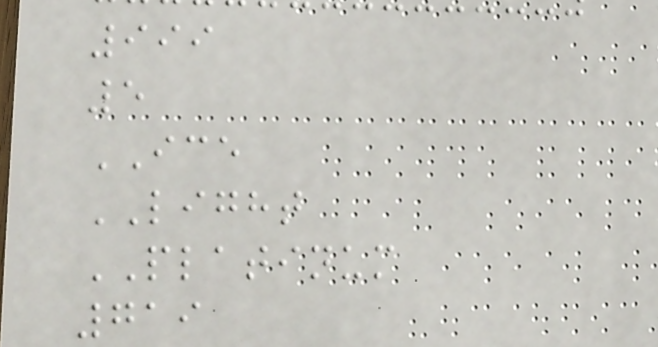999
5
ICE
LIGHT
PLATINUM
719
